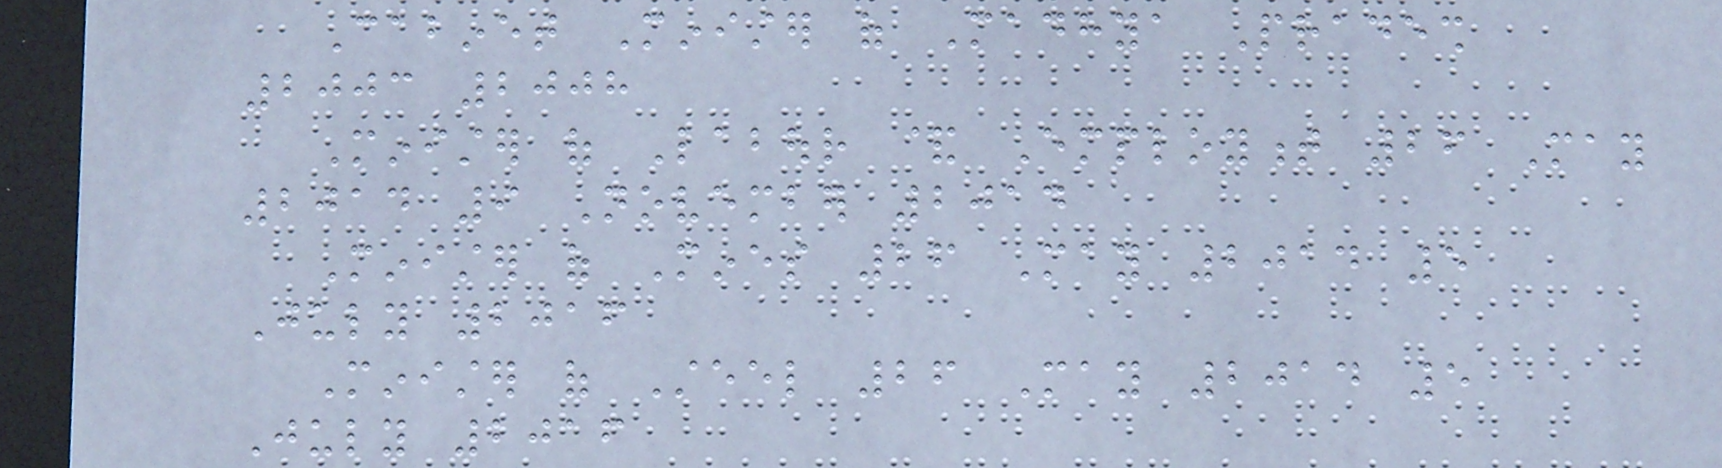Cabinet Minister of Madhya Pradesh
2003 2008
Minister of Labour & Employment 26 May
2014 9 November 2014
Minister of Mines 26 May 2014 5
July 2016
Minister of Steel 26 May 2014 5
July 2016
